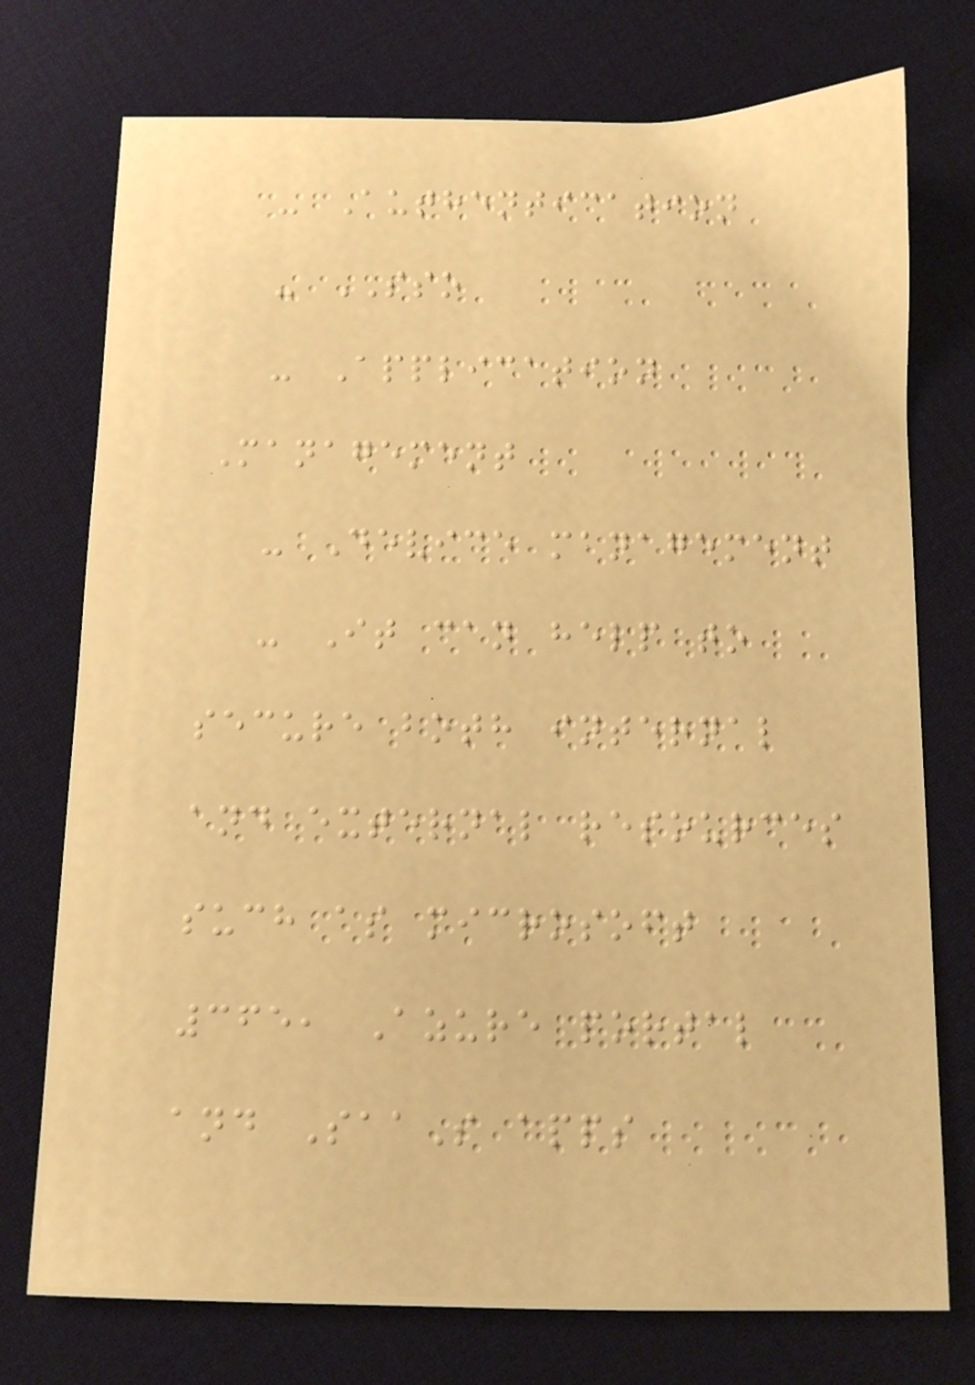- Authentication
- SSO
- Application
Management
- Device management
- It can help to
secure both internal
and external resources
such as microsoft
365, Azure portal
and SaaS apps
